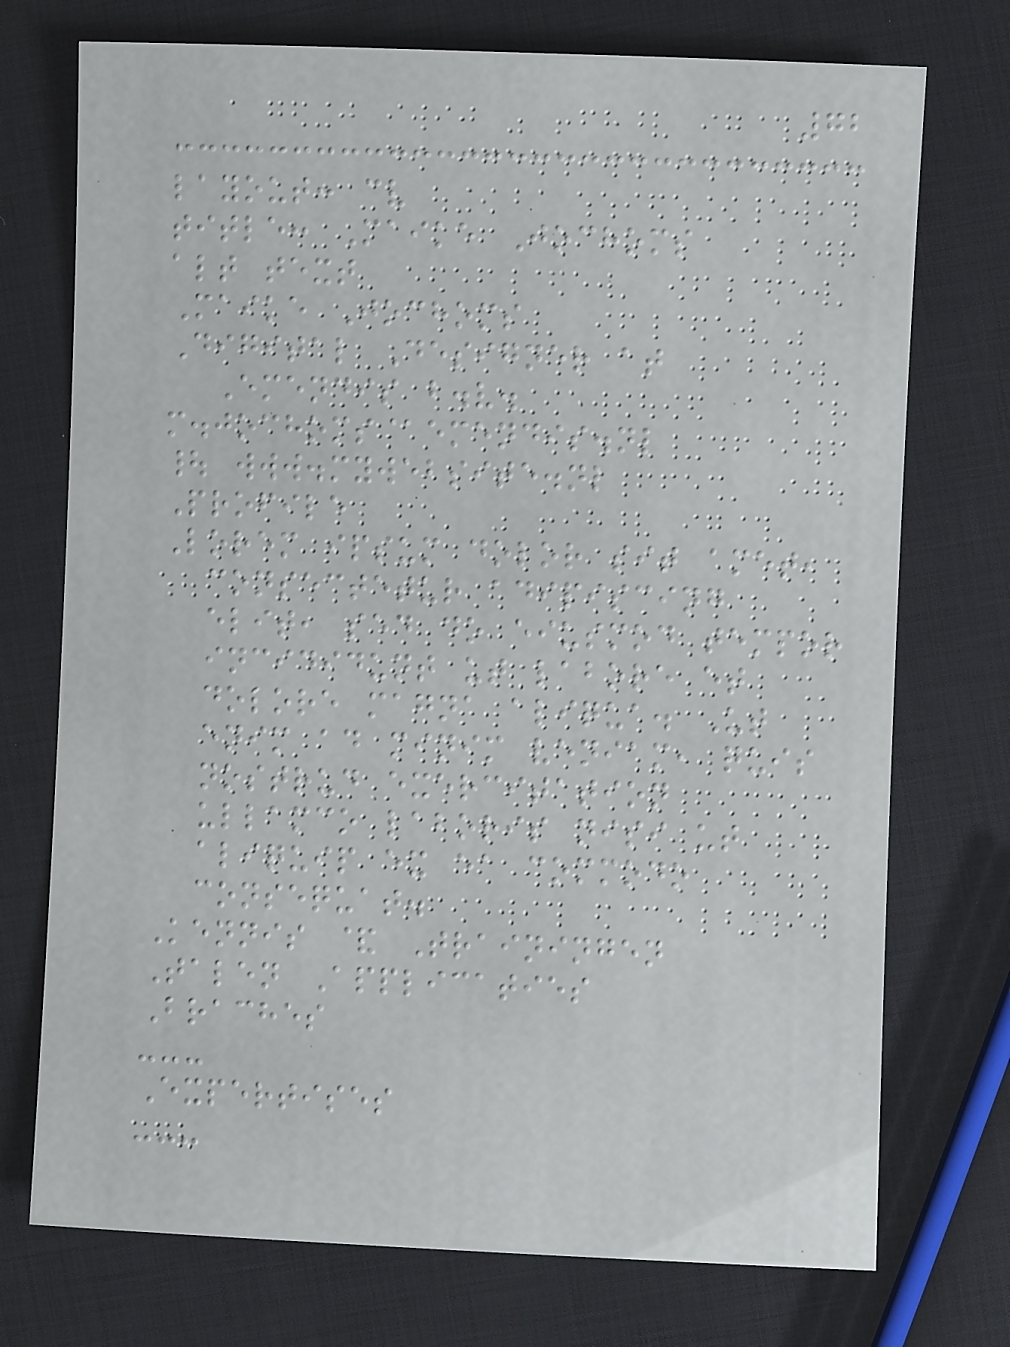72
layout: cv
title: Maike Jochoms
alt text
Maike Jochoms
Digital Designer at
Emendis b.v.
m.jochoms@emendis.nl
| www.mywebsite.nl
Profile
Lorem ipsum dolor sit amet,
consectetur adipiscing
elit, sed do eiusmod tempor
incididunt ut labore et
dolore magna aliqua. Ut
enim ad minim veniam, quis
nostrud exercitation
ullamco laboris nisi ut
aliquip ex ea commodo
consequat.
Kennis & Trainingen
Talen Applicaties
Braches
---
Expertises
---
